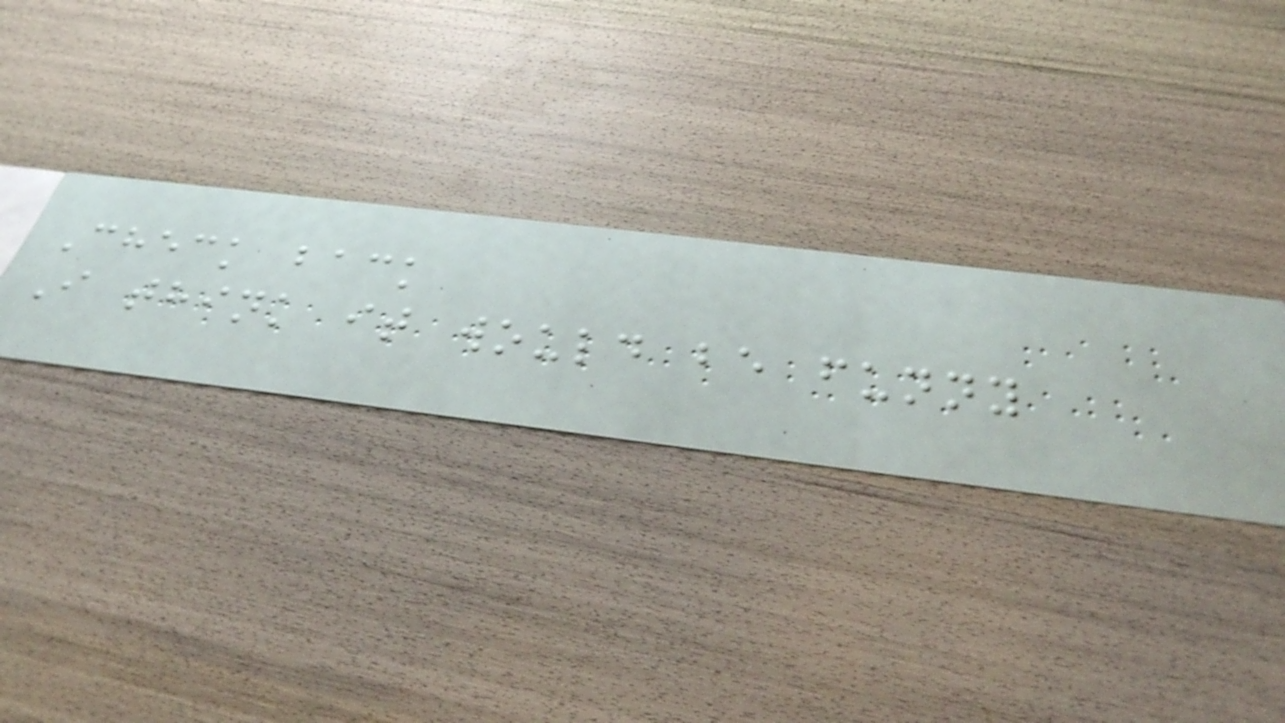Check back
I think it would be funny
